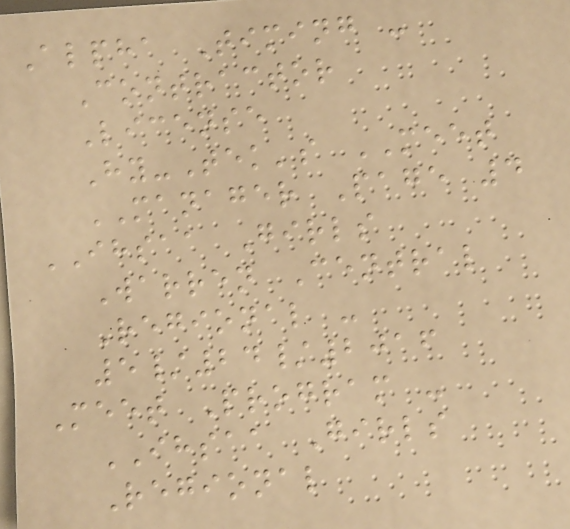Alpha Timing -
Contractor
License
Hy-Tek's MEET
MANAGER Page 4
IHSAA Girls
Warren Central
Regional -
5/24/2016
Meet Program -
IHSAA Girls
Regional
